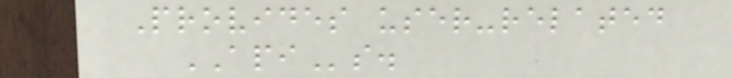Provides user-related
APIs.
